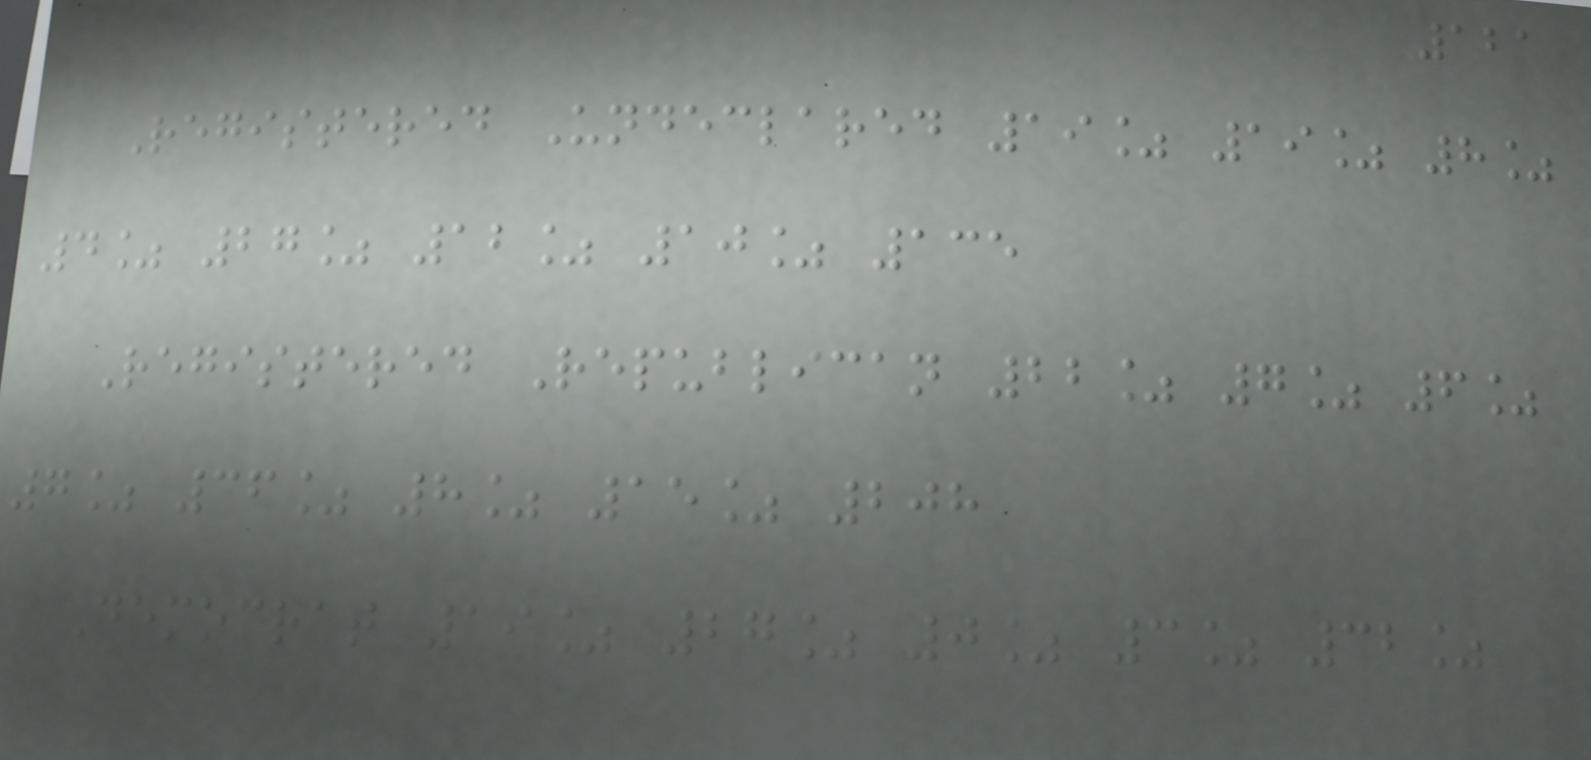121
Registered Undeclared 19% 19% 8%
4% 27% 12% 10% 135
Registered Republican 22% 7% 6%
7% 36% 8% 15% 208
Democrat 19% 27% 0% 3% 32%
